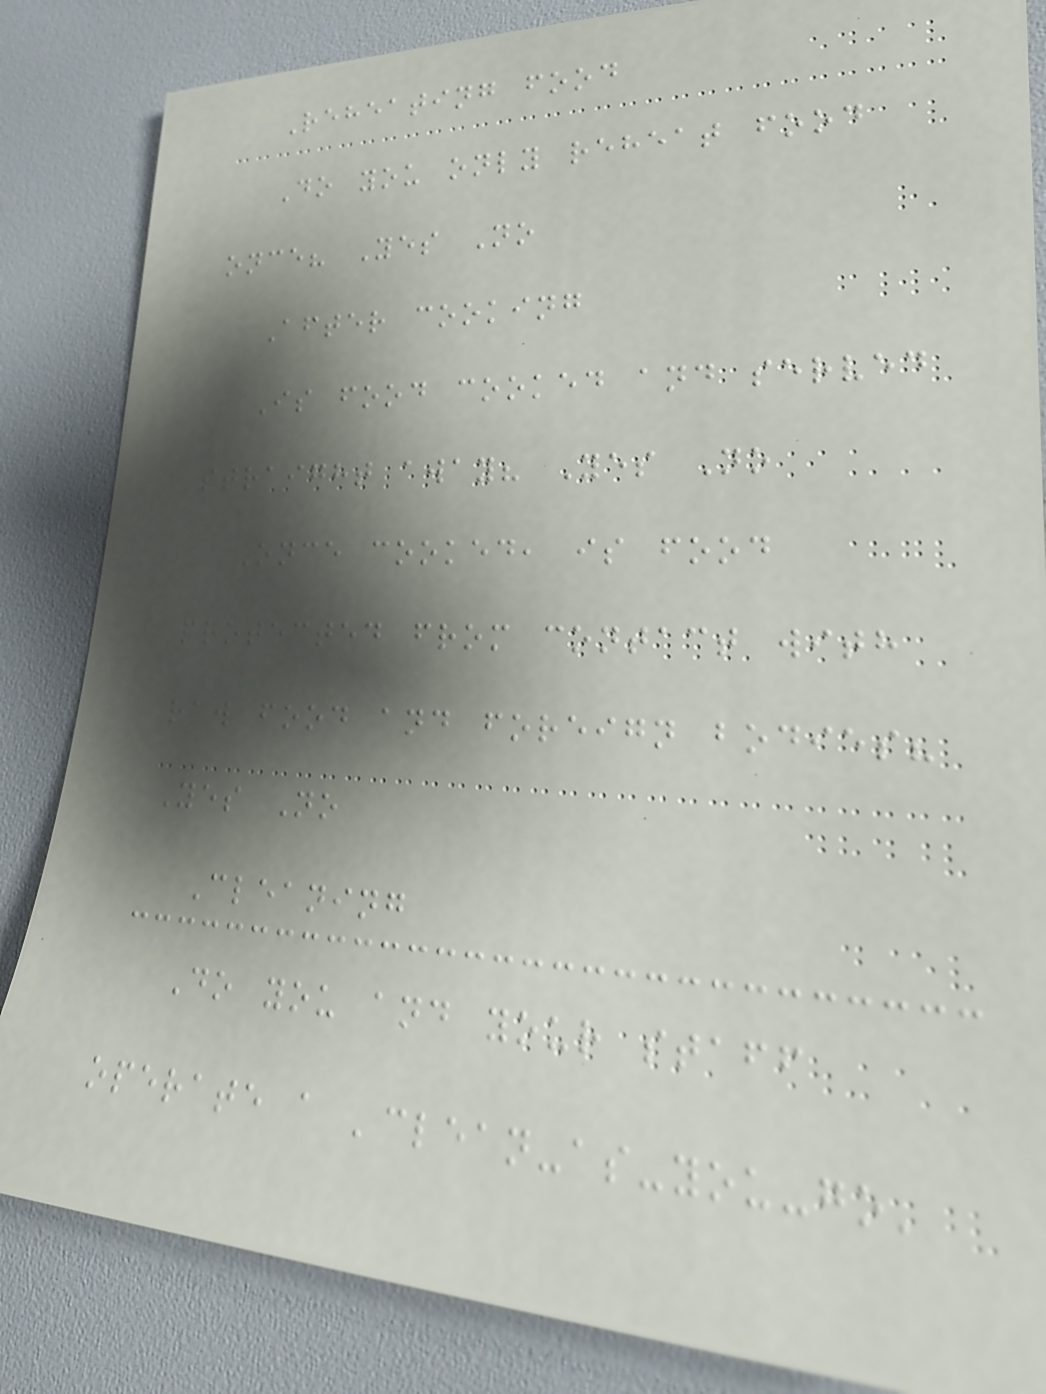Reheating food
Do you only reheat food
once? Yes No
After cooking
Is food cooked and served
straight away? Yes No
Once cooked, is food
protected from contact with
raw food and foreign bodies?
Yes No
Cleaning
Do you and your staff
operate a 'clean-as-you-go'
